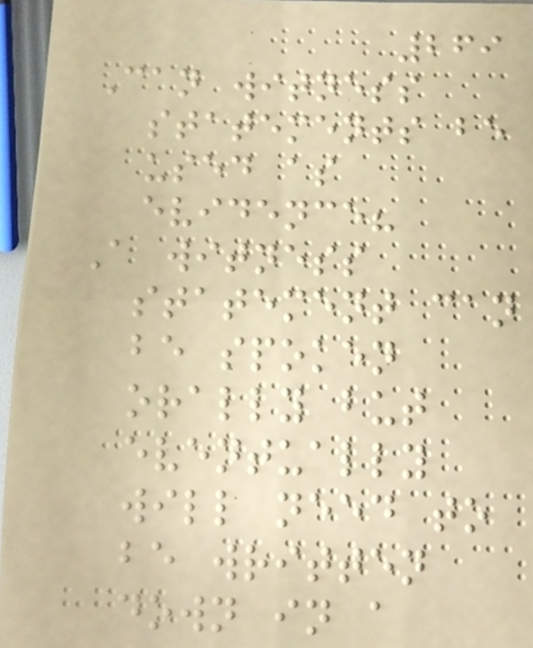269
Can witness
statements be
used as
evidence?
A witness
statement can
be spoken
orally but
eventually
will need to
be written
down in a
